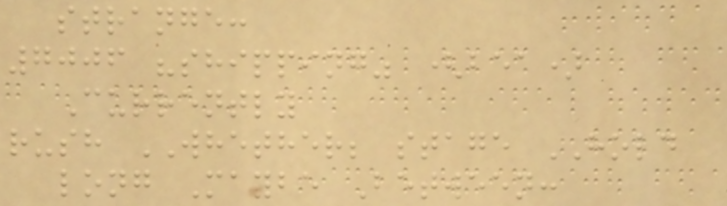strange:
7006 "shipping" (bea)
Currently
rush WHETHER; stage HOLD
long Maybe Between:
